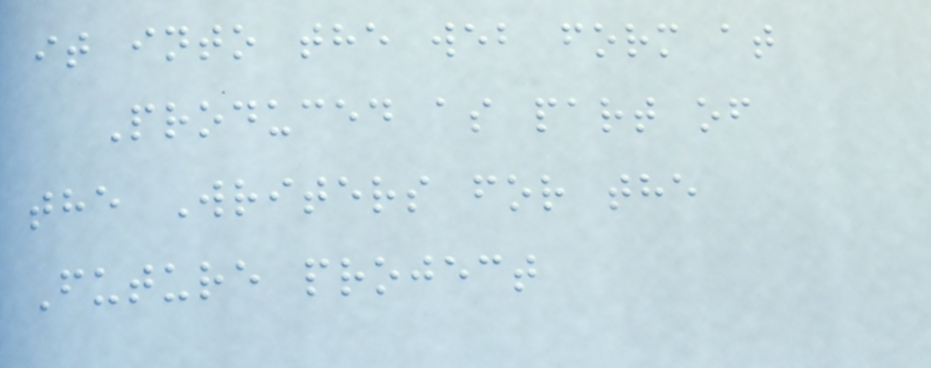it into the web form at
Produced as part of
the Writers for the
Future project
